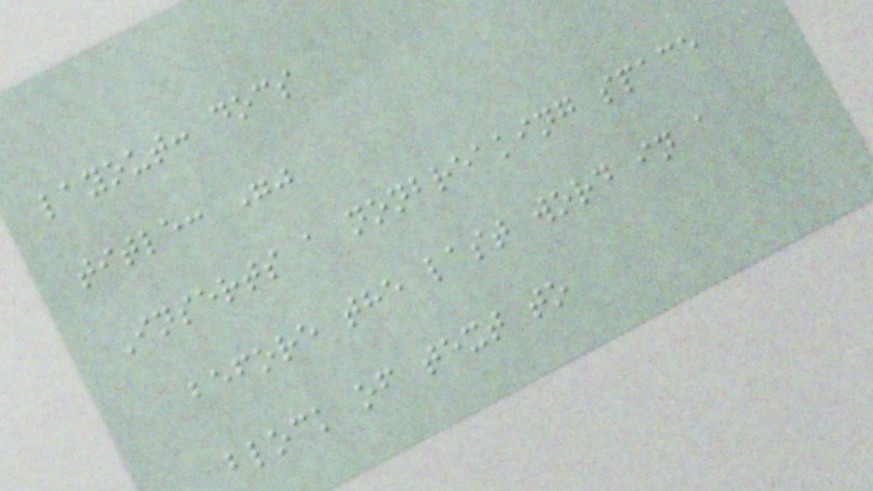layout: docs
title: ""
Inserts a nonbreaking space
before the last word in a
block of text to
